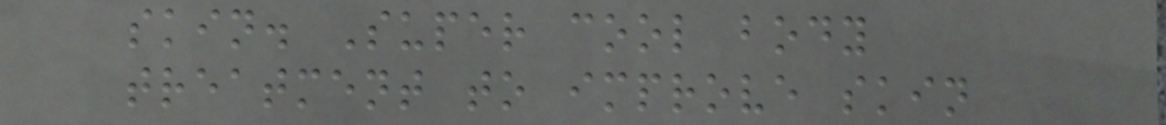skin. Super cool body
treatment to improve skin
